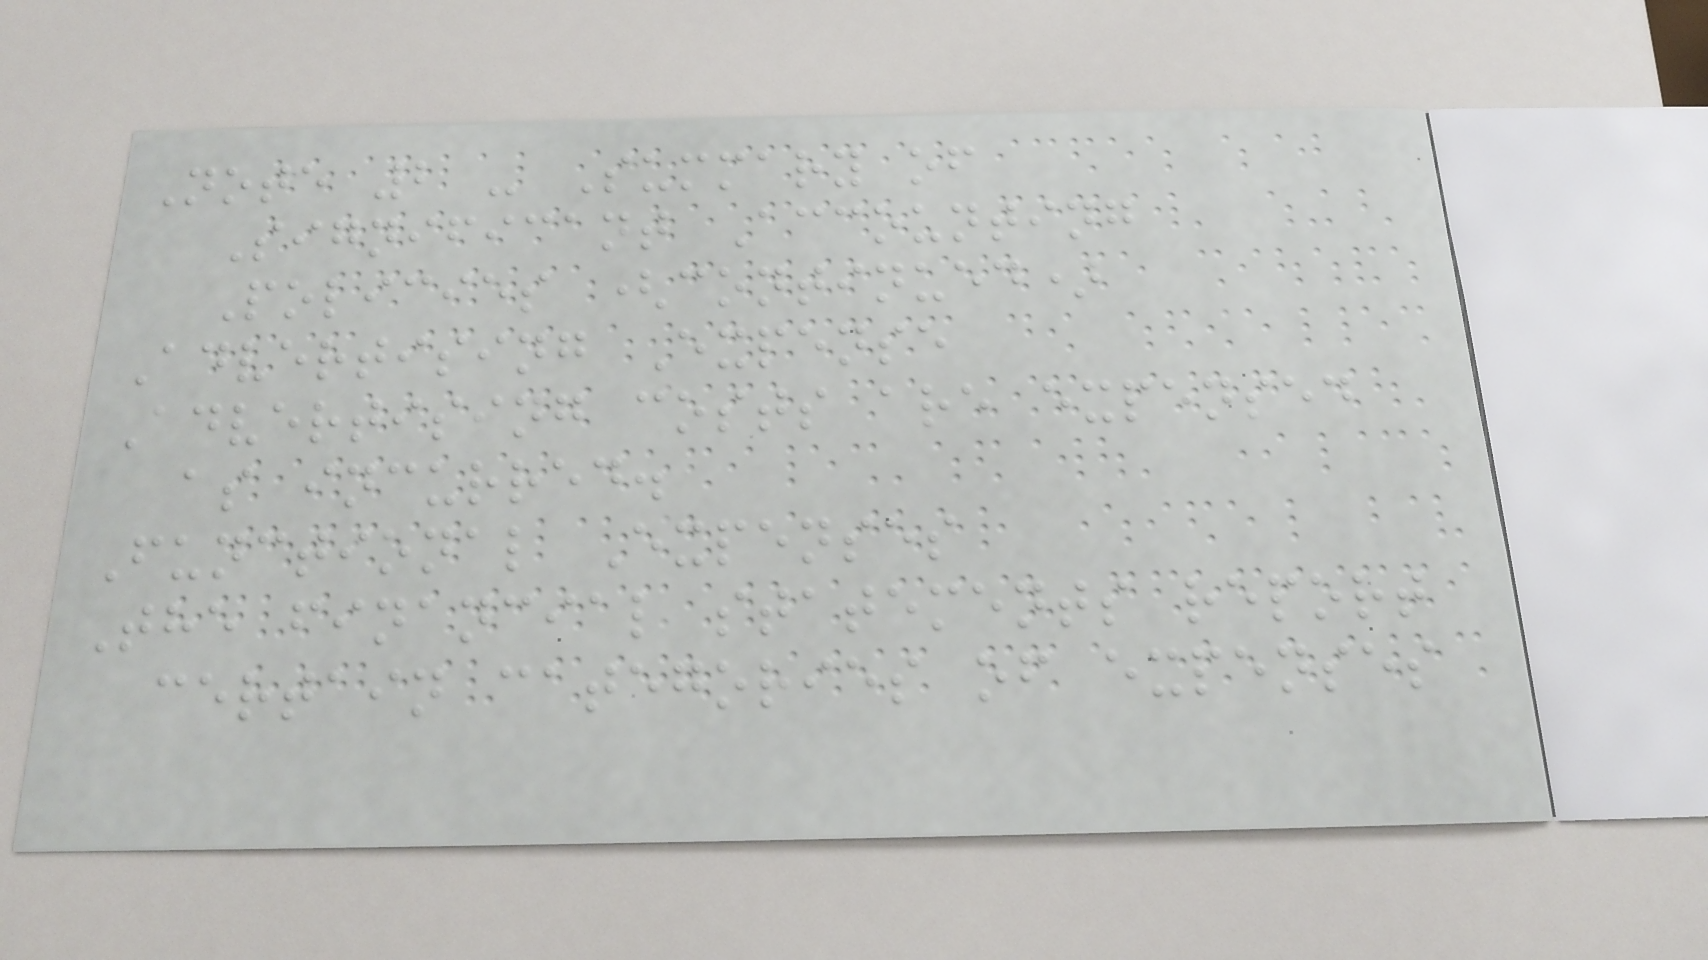Note 2 - Summary of
Significant Accounting
Policies (continued)
Advertising Expense
Advertising costs are expensed
as incurred.
Functional Expenses
The financial statements report
certain categories of expenses
